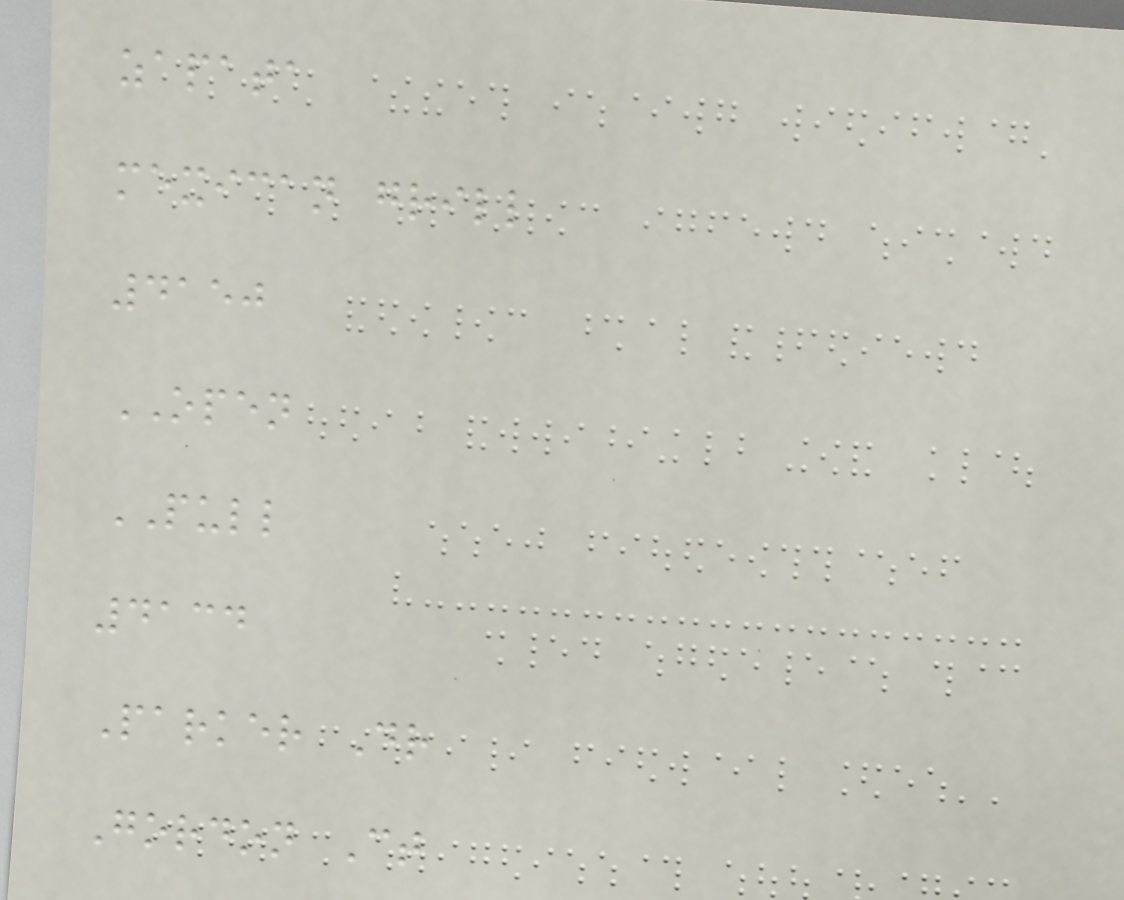zapata
mexican grill
4150
OPEN
PULL
4134
Parker Dr
Gordon Ct
